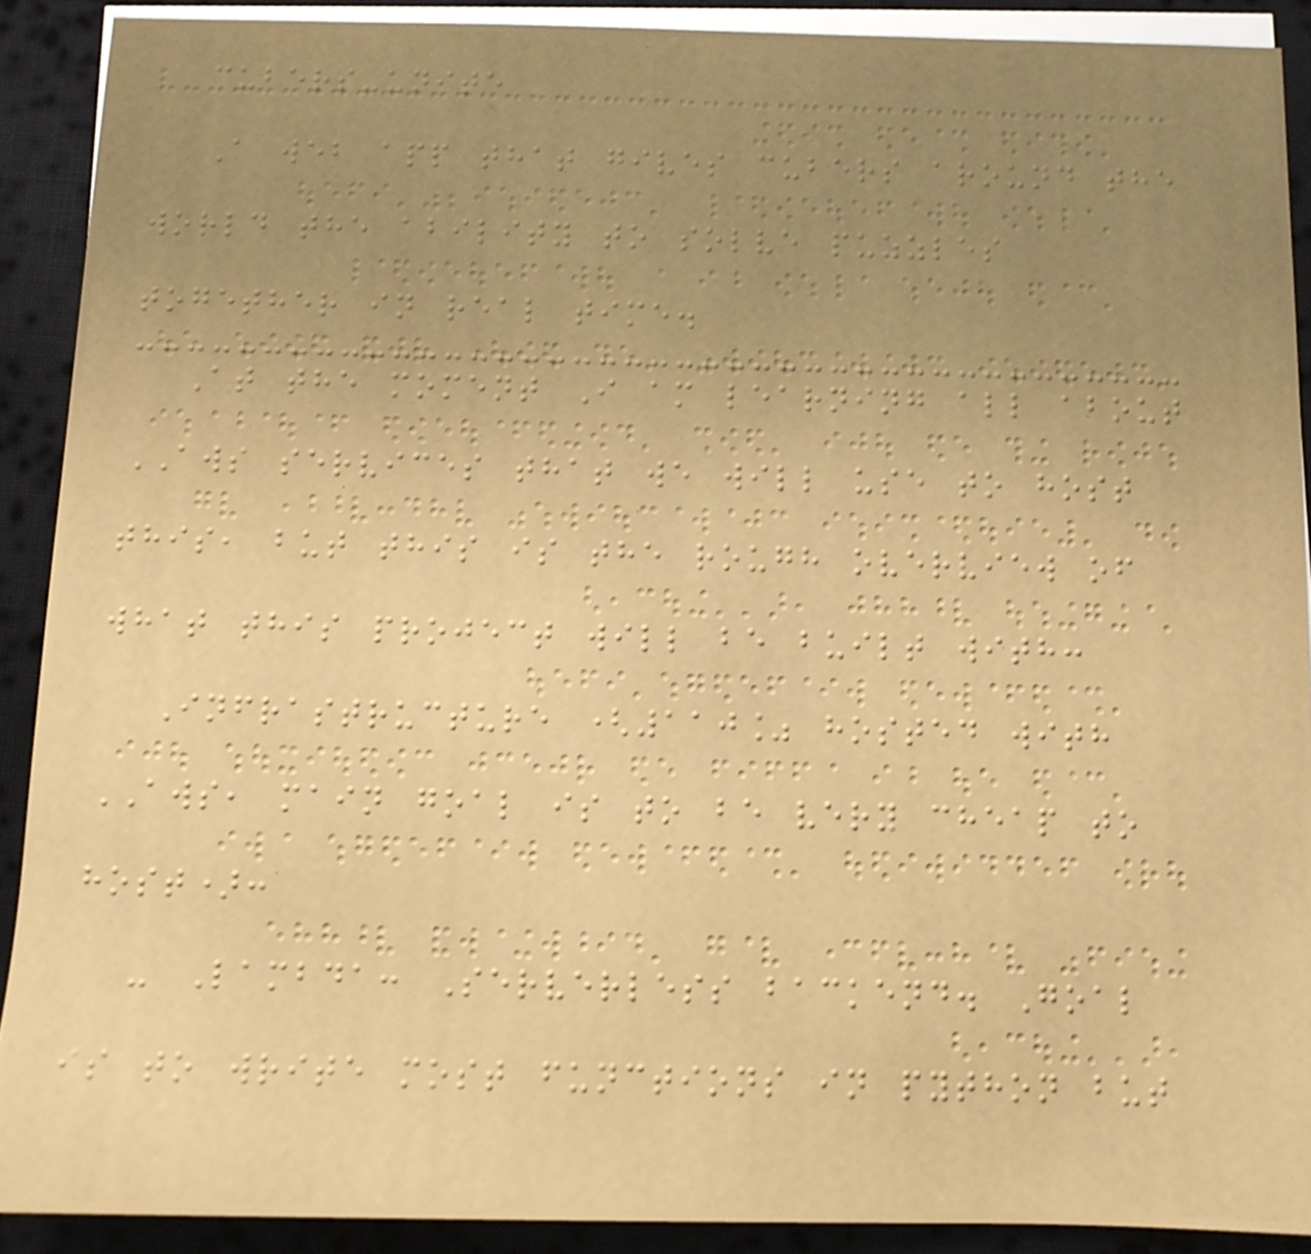cubers-unite
A web app that gives cubers around the
world the ability to solve puzzles
together in real time.
At the moment I am learning all about
AWS services that we will use to host
this, but this is the rough overview of
what this project will be built with:
Infrastructure (110% hosted with
AWS, main goal is to be very cheap to
host):
- Lambda: Serverless backend. Goal
is to write most functions in python but
